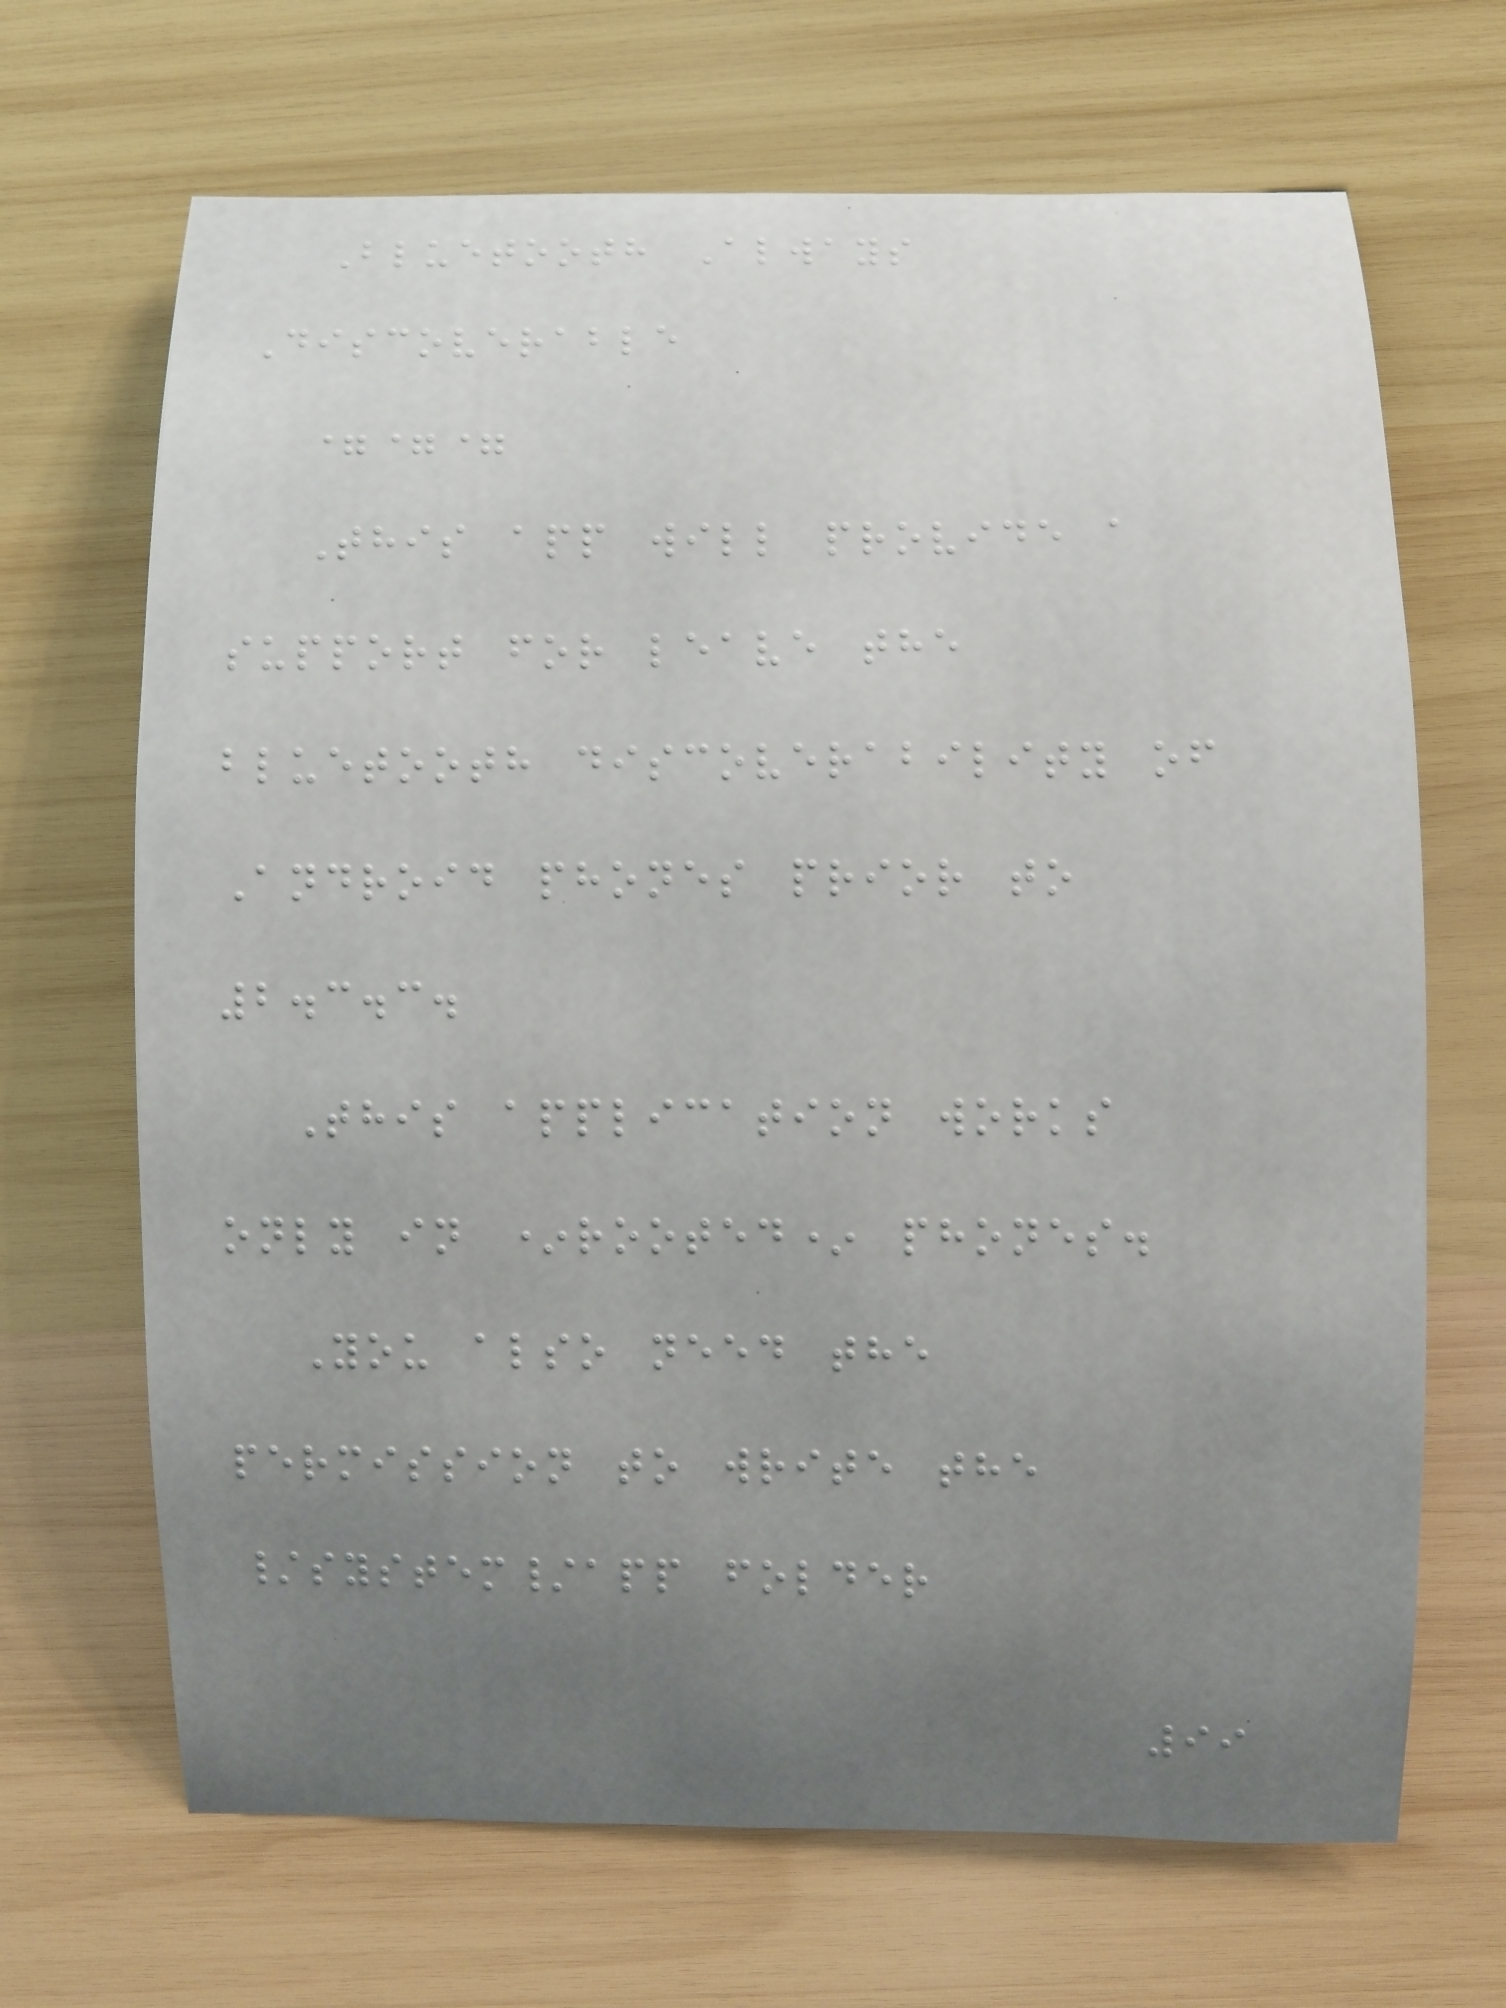Bluetooth Always
Discoverable
===
This app will provide a
support for leave the
bluetooth discoverability of
Android phones prior to
2.3.3.
This application works
only in *rooted* phones.
You also need the
permission to write the
/system/app folder
99
